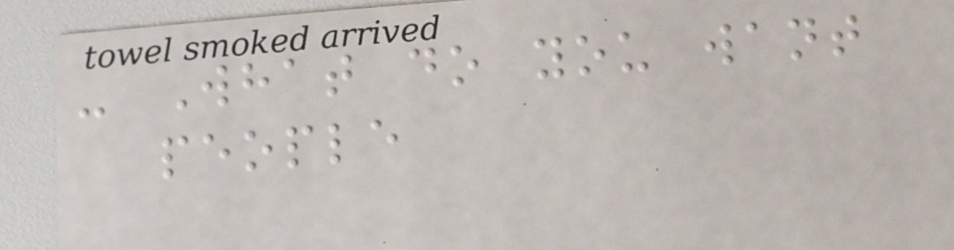- What do you want
people
